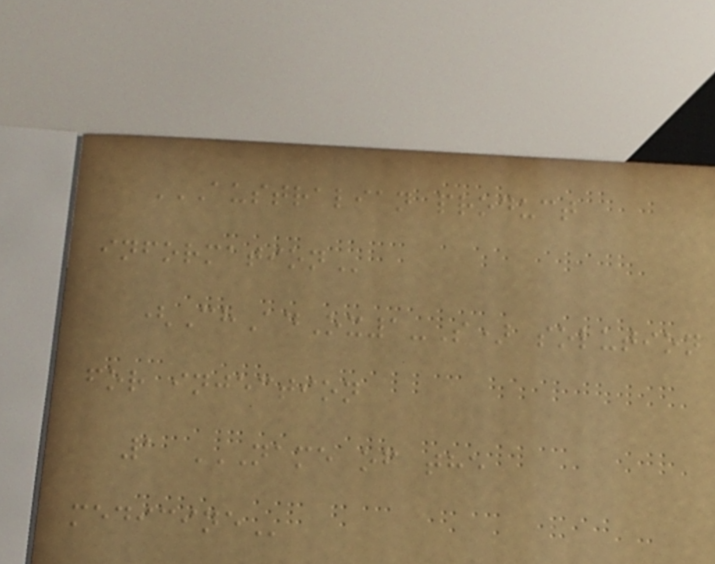AUSTRALIAN PRODUCT
INFORMATION
(ChAdOx1-S) solution
for injection
1 NAME OF THE
MEDICINE
